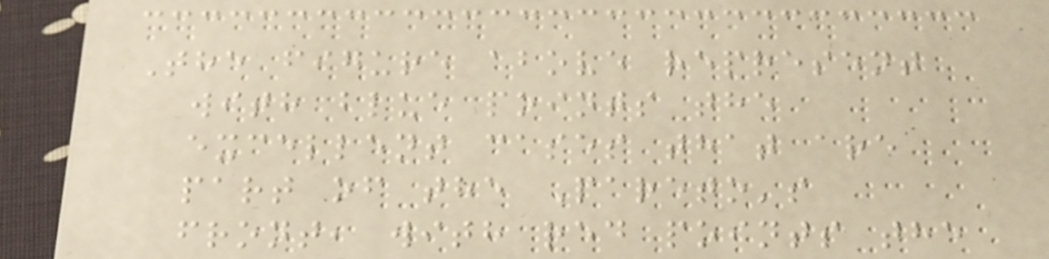The figure above represent
with blue points the
excellent cases that are
part of the Pareto's
front, with red points the
